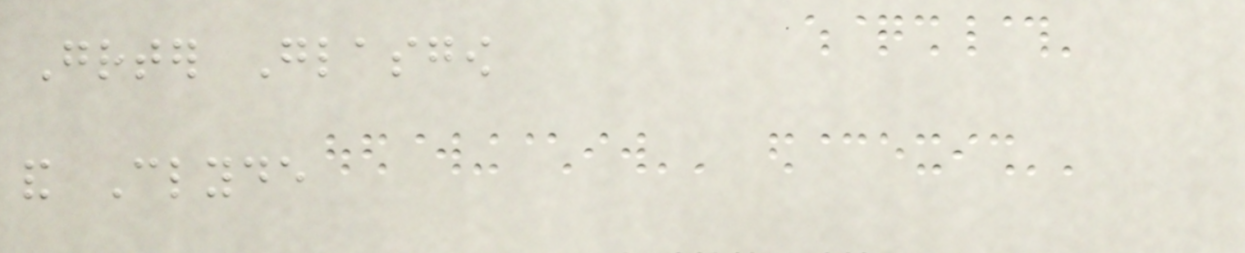Greater Glasgow
and Clyde
